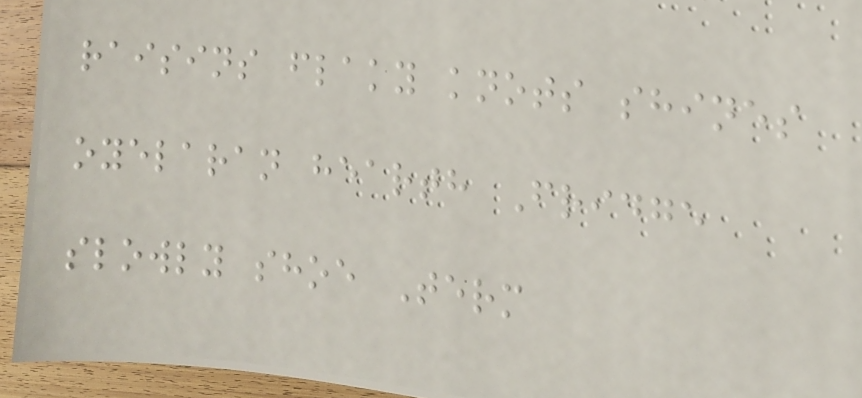raisins flaky knots shines
oyelaran hearth Fridge
slowly shoe Term
